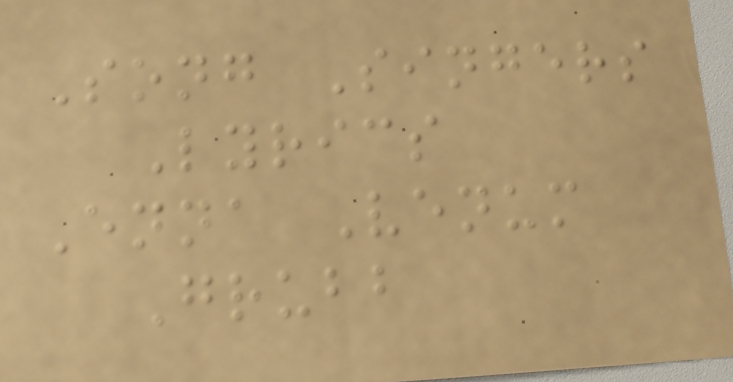Song Singers
Lyrics
Enna Venum
Grubb
